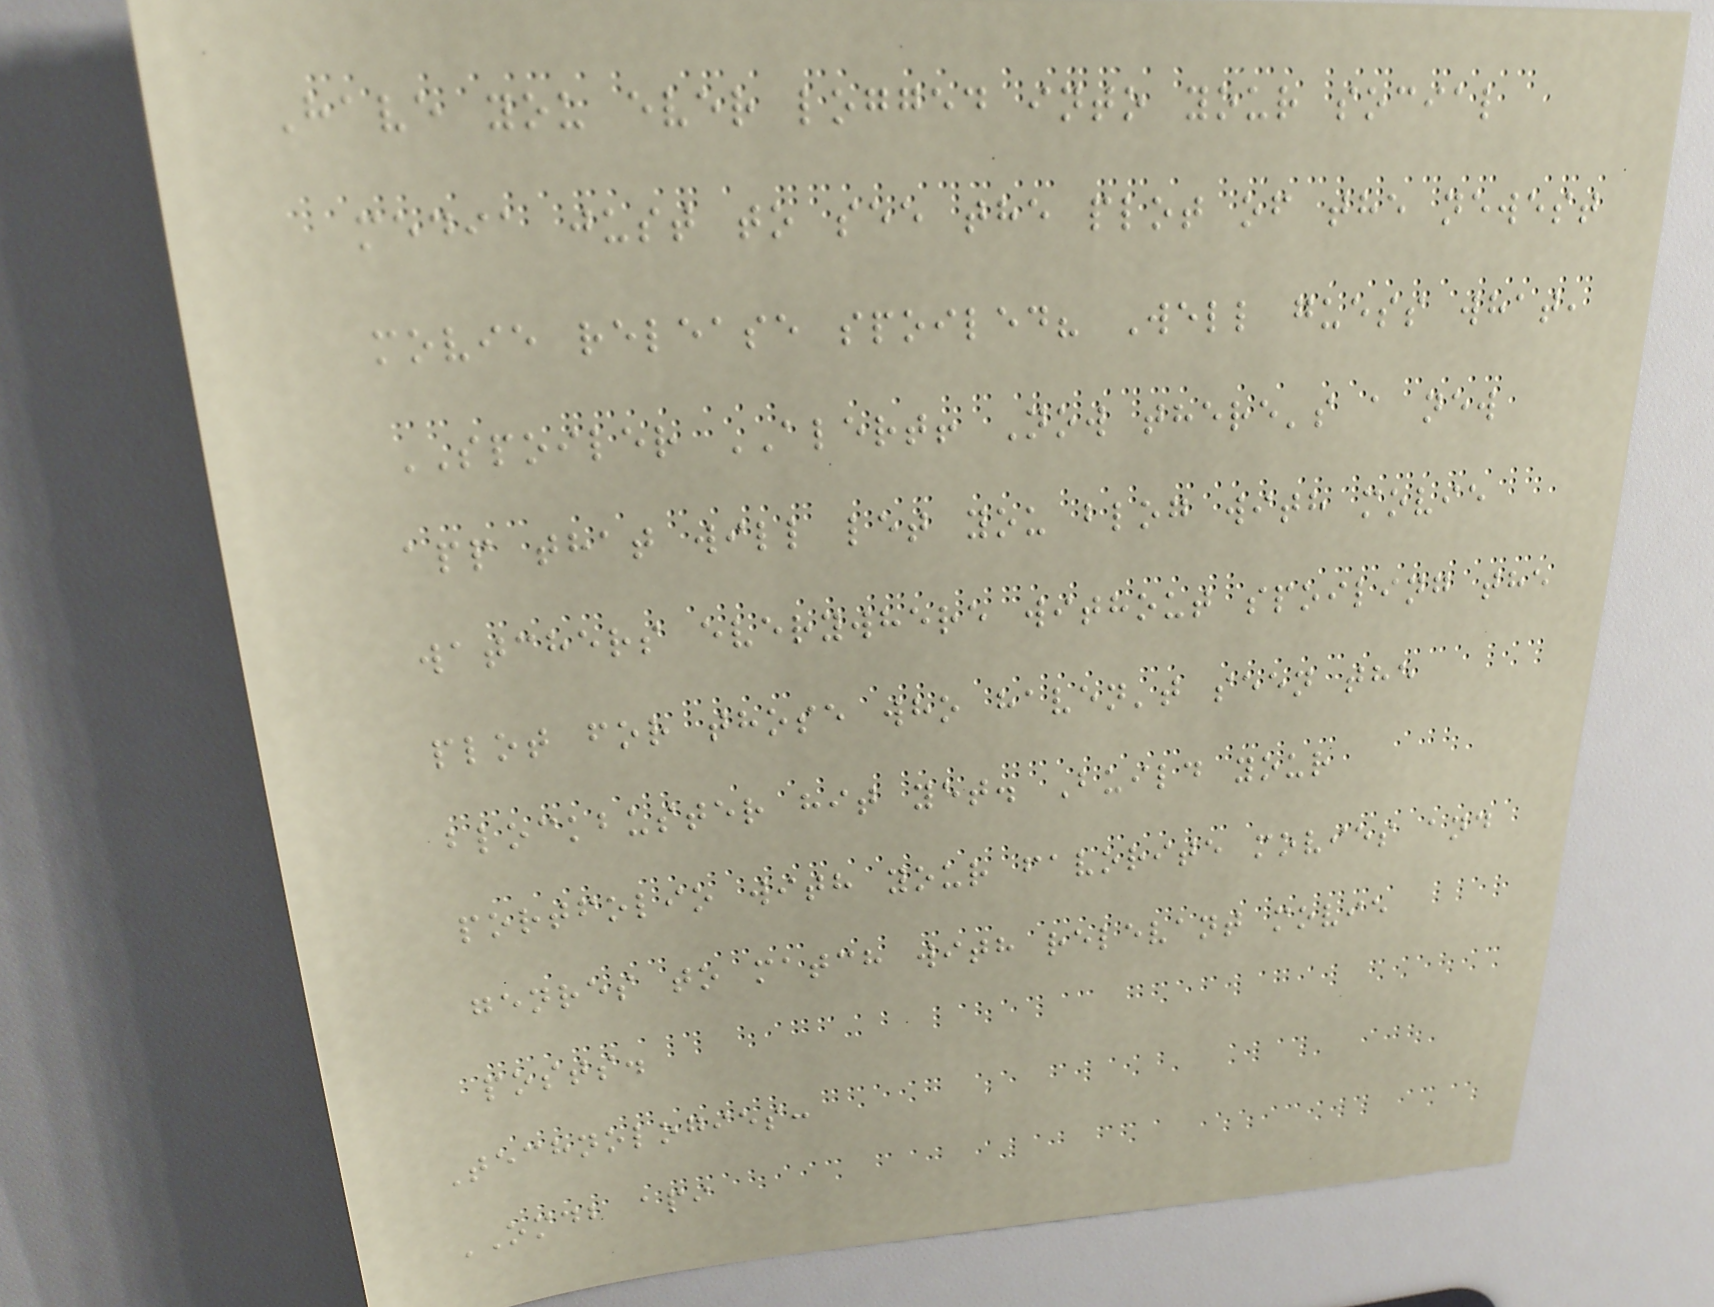Have you ever logged into your social
media just to see the plot of the newest
movie release spoiled? Well guess what,
SPOILER ALERT! Now there's a new
app that will let you blog with movie
watchers everywhere without spoiling the
plot for those who haven't seen the
blockbuster hit yet. Build your
portfolio with your favorite movies and
genres to match with relevant movie
posts.
Technologies:
OMDB api
